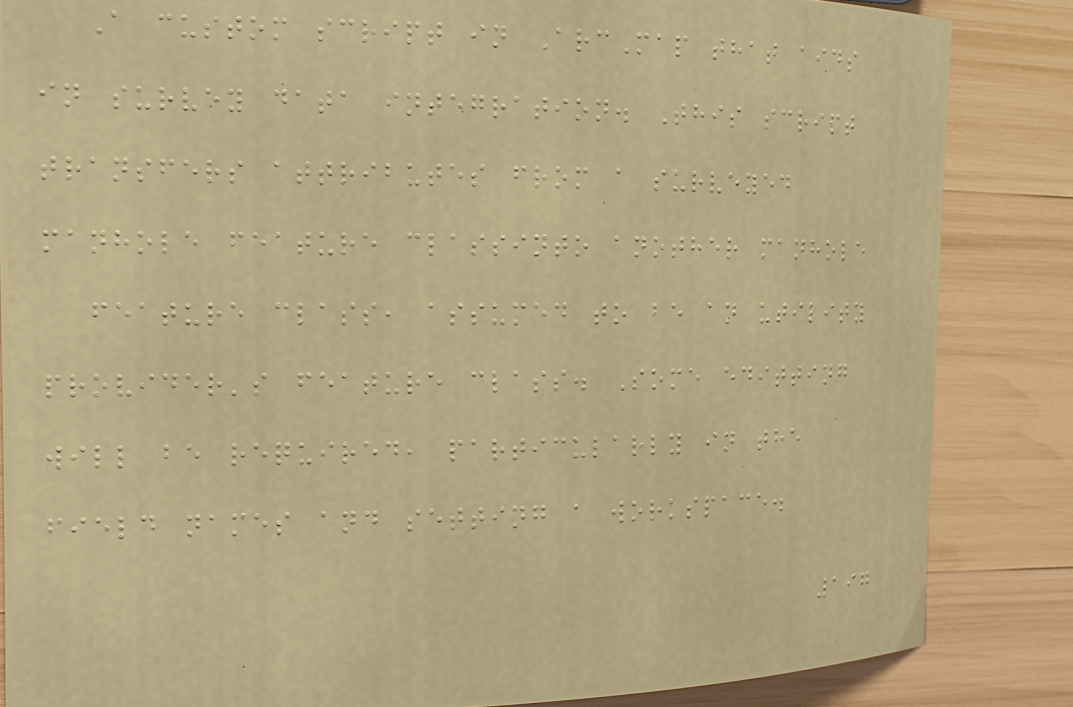A custom script in ArcMap that aids
in survey data integration. This script
transfers attributes from a surveyed
manhole feature classinto another manhole
feature class, assumed to be an utility
provider's feature class. Some editting
will be required, particularly in the
field names and setting a workspace.
197
